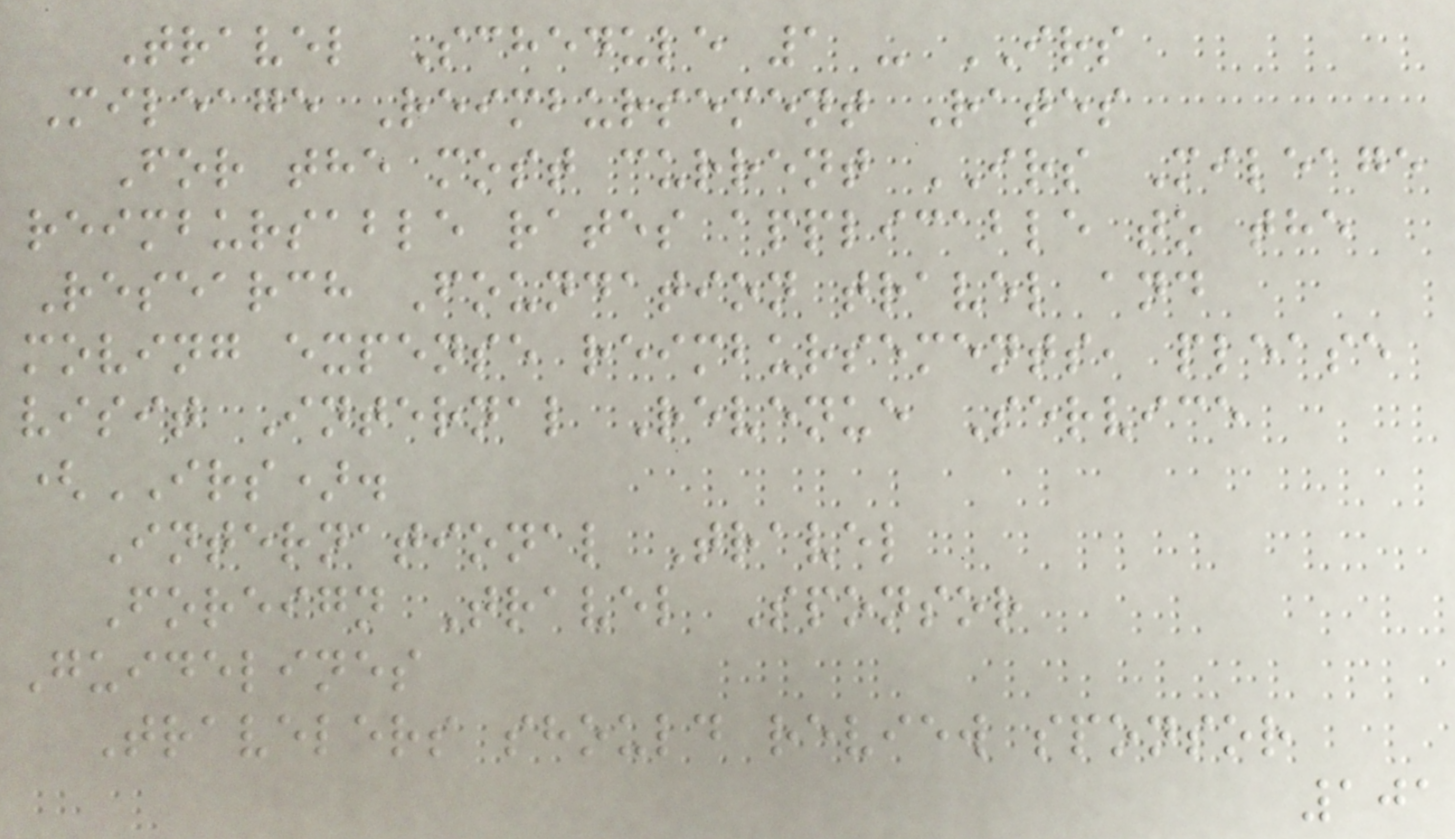Travel Schedule 1 - IRS
Mileage Reimbursement Rates
For the most current IRS Mileage
reimbursable rates applicable to the
Research Foundation travel and
moving expense reimbursements, please
visit Internal Revenue Service
(IRS).
International Travel
Foreign Travel Sponsor
Guidelines
Travelers should review sponsor
101
